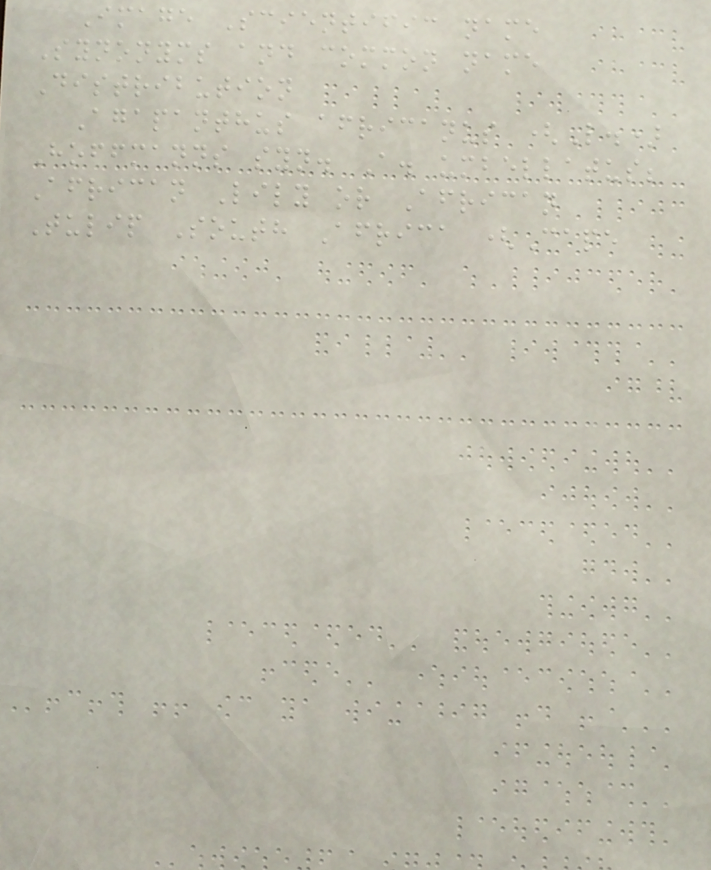Image Scientific name
Synonyms and common name
Distribution
Agapanthus africanus (L.)
Hoffmanns syn. A. umbellatus;
African Lily or African
Tulip South Africa (Cape
